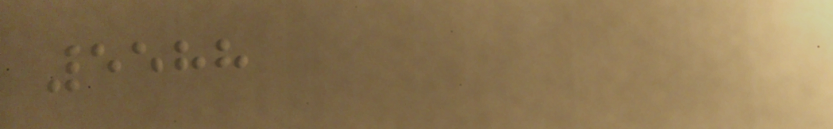5588
